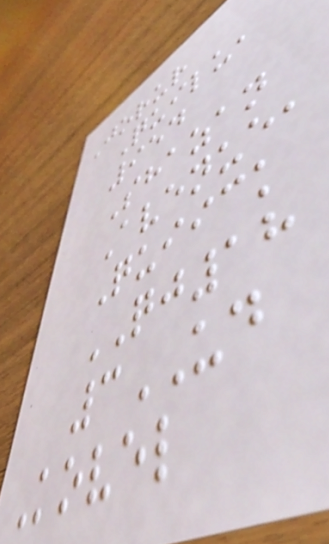Jorur
Quilu,
954
Shazan
Avenue,
Quiick
QJ18
3UD
Kovel
